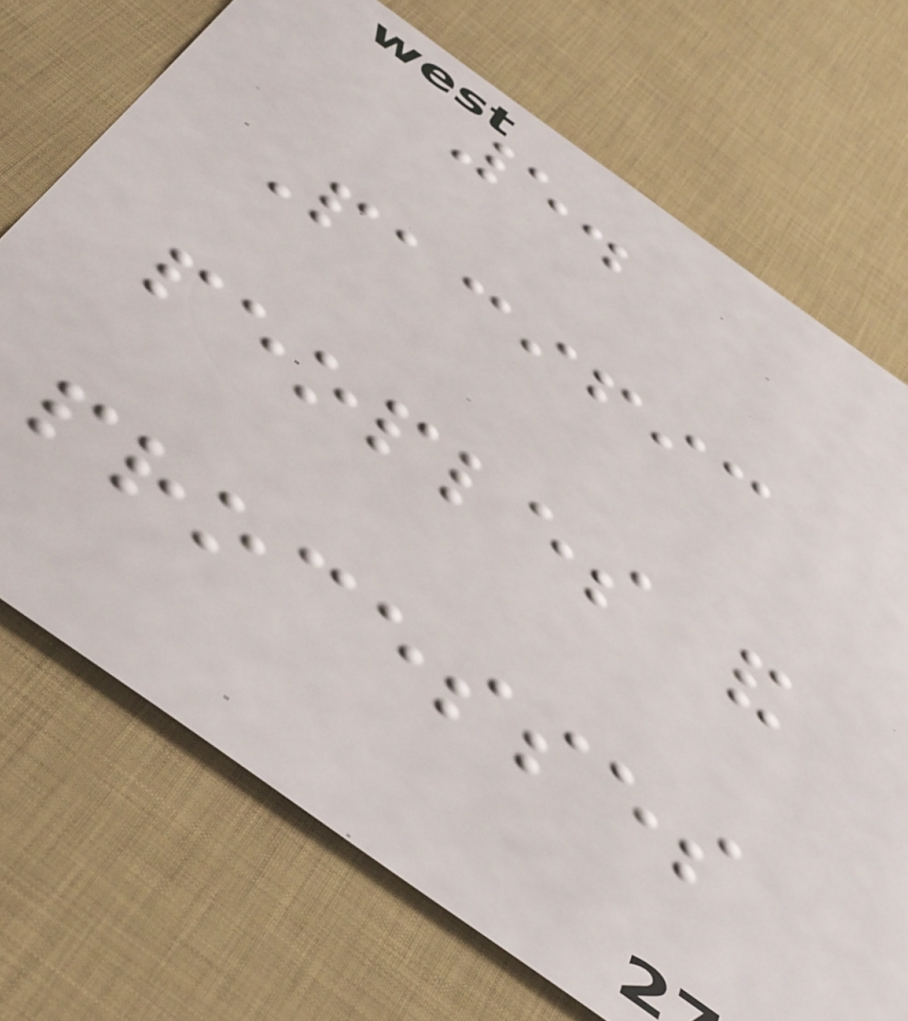5.
Pacific
peoples and
processes
